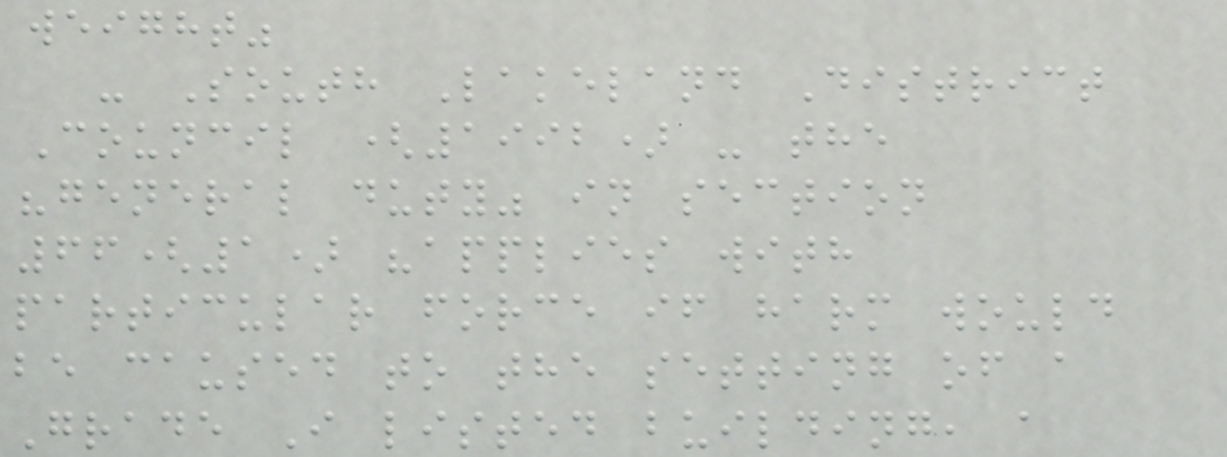weight"
- South Lakeland District
Council (1992) - the
"general duty" in section
66(1) "applies with
particular force if harm would
be caused to the setting of a
Grade I listed building, a
